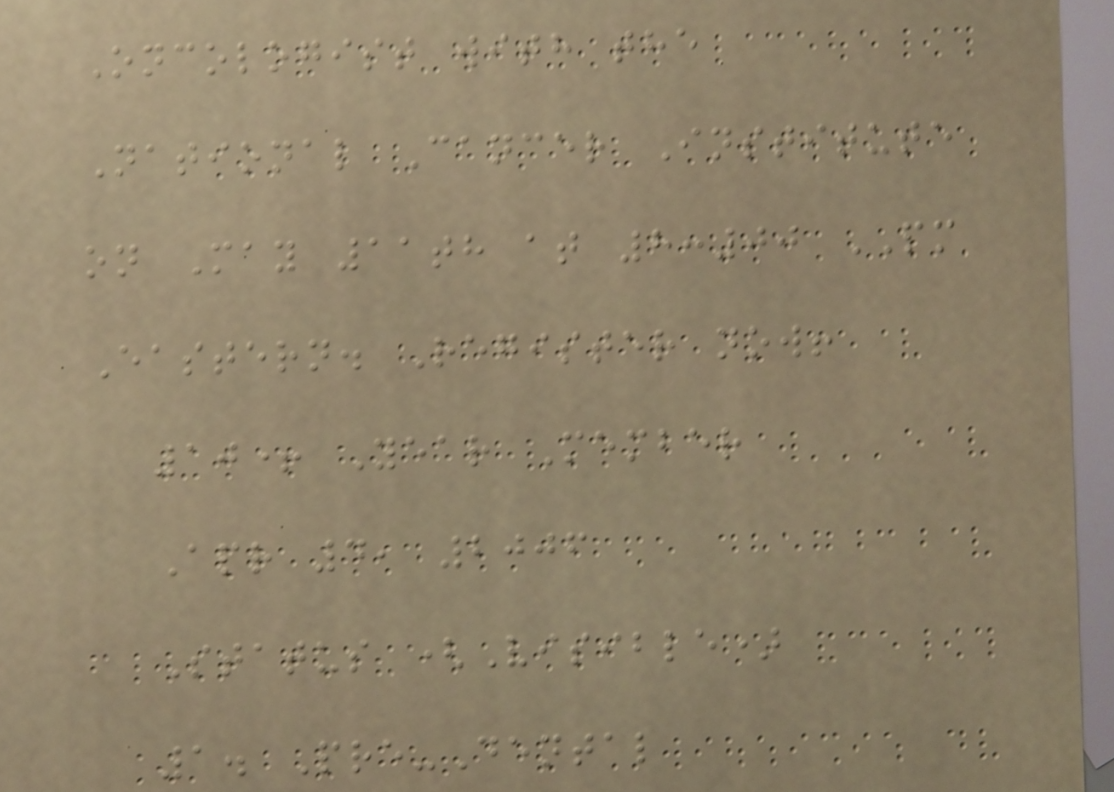Oncologist with the
National Cancer Institute
on May 11th at 8:00 PM
Eastern. Register now!
10+ Year Member
Apr 4, 2006
Status (Visible)
1. Pre-Dental
